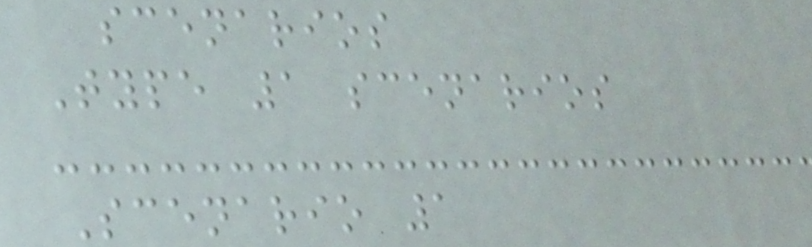scenarios
Type 1 scenarios
Scenario 1
